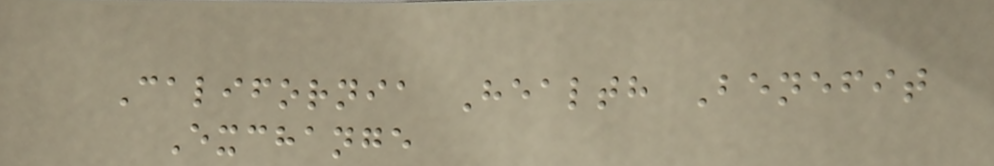California Health Benefit
Exchange
